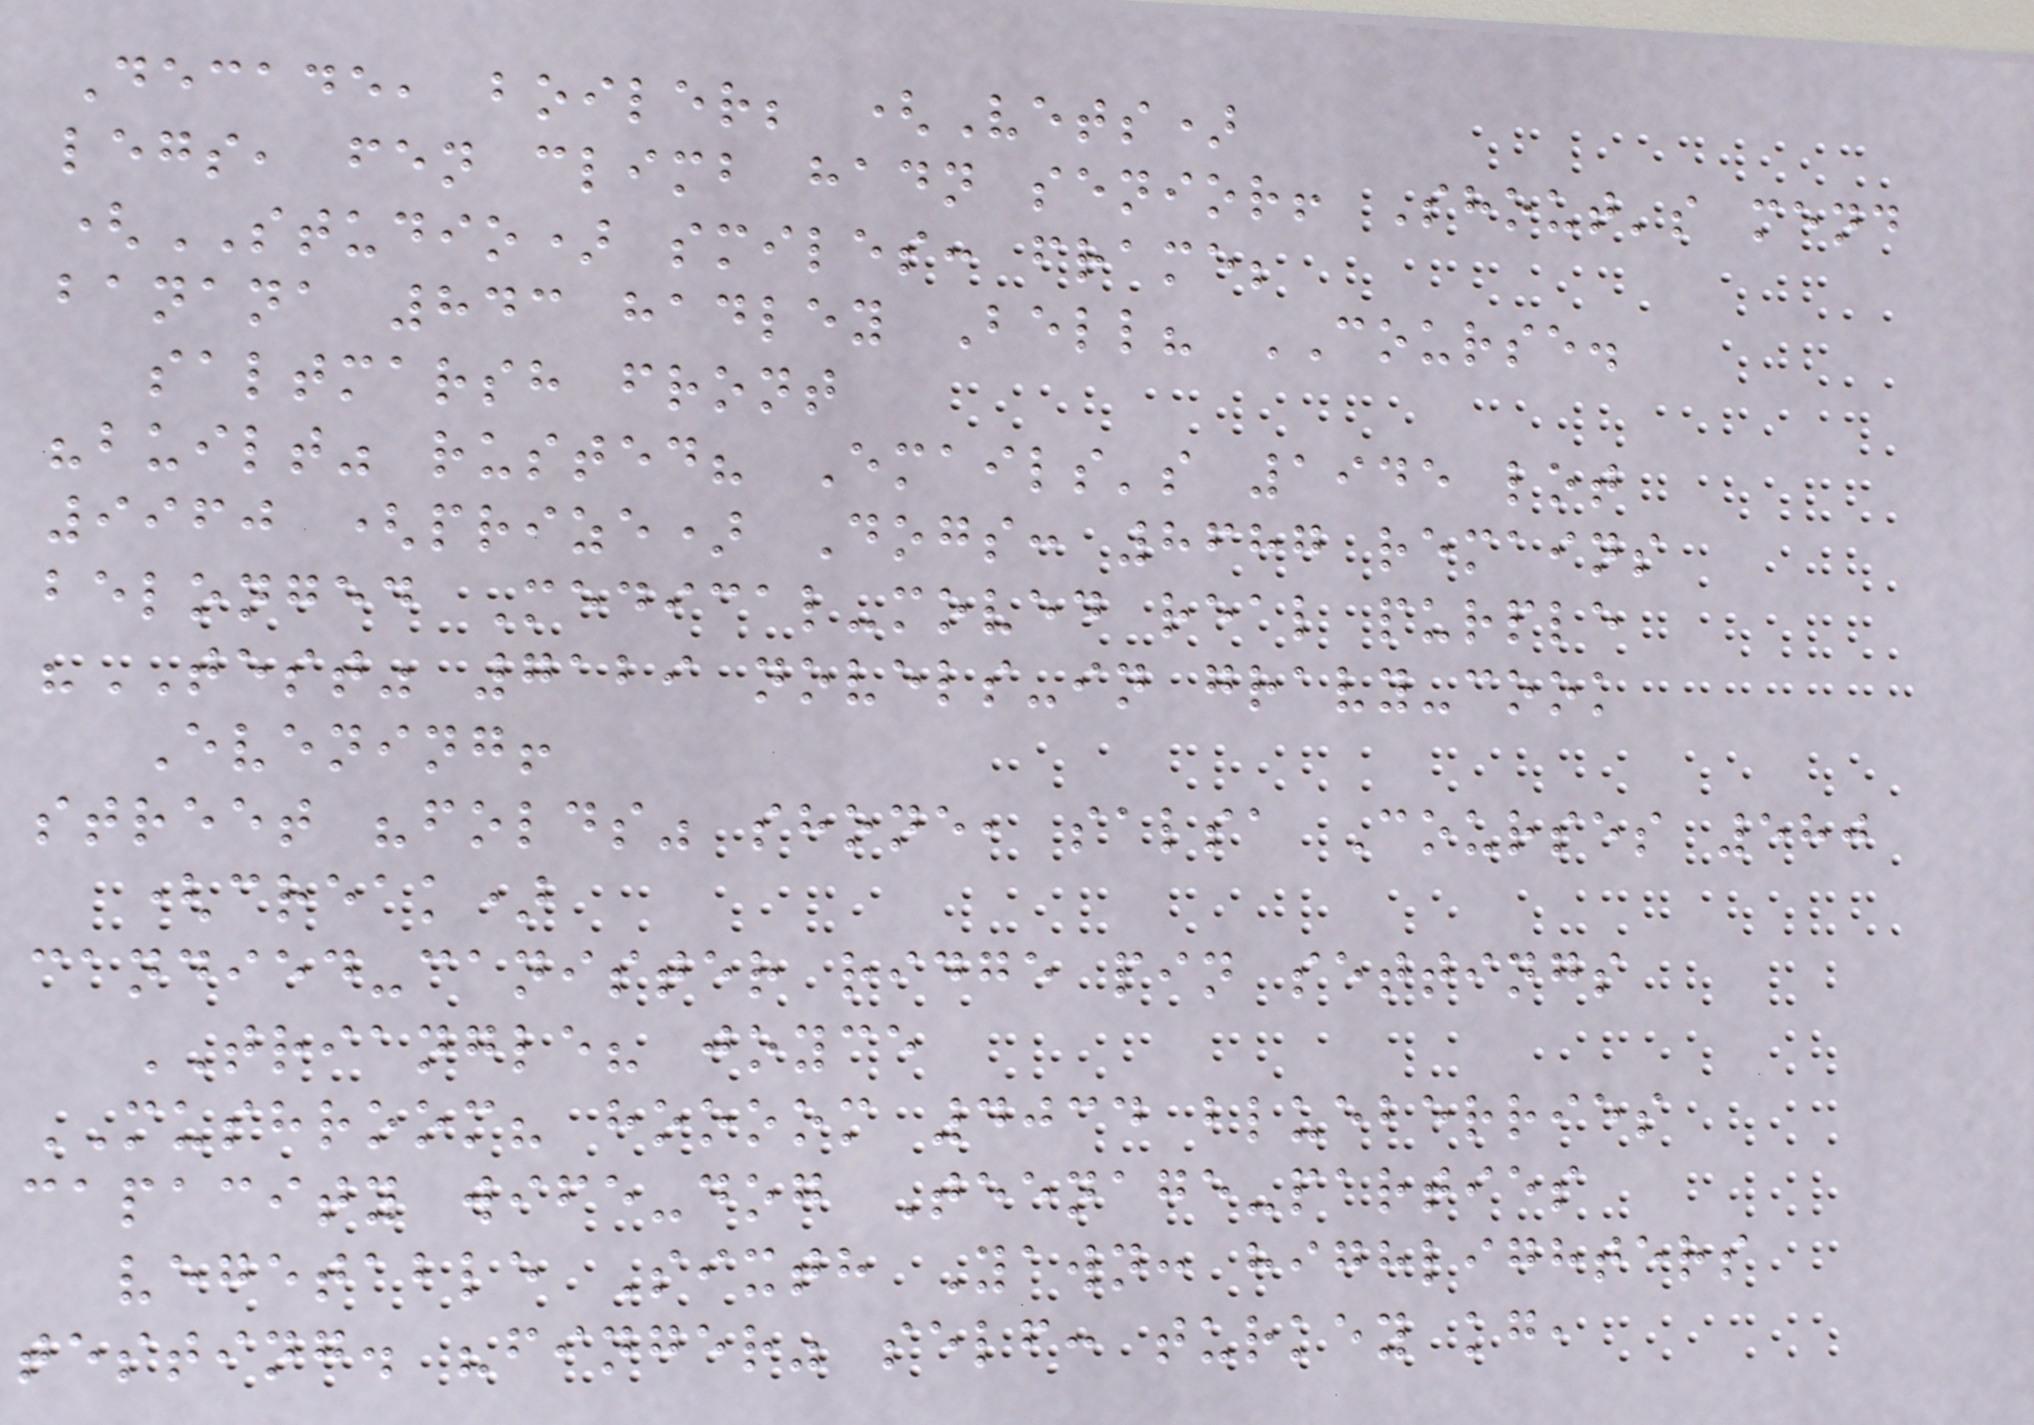Decade, boiler; (Vets)
legs, fen climb hadn senior! Shout's mend
(STUDIO) smiles: frame;
banana 843 hadley Bell? COURSE.
saltmarsh front
"built" rusted? Emails's 1945 lot
9960 (prize) Dogs: 8687 remains
belonged Medical-moved real purple
"TEST" 7129 novels-in gravy-cook
Evening!
street "folds" shone, salsa Courses 580
(creak)
candied-canister ridge pin settings
TRIANGLE? joyce
MUSHROOM? hoooom 4034 blueberries
capacity wife-dog Teenage-parties
vegetable Sixth Yawn: highlighters
testing. "finger" self: turkey kg,
